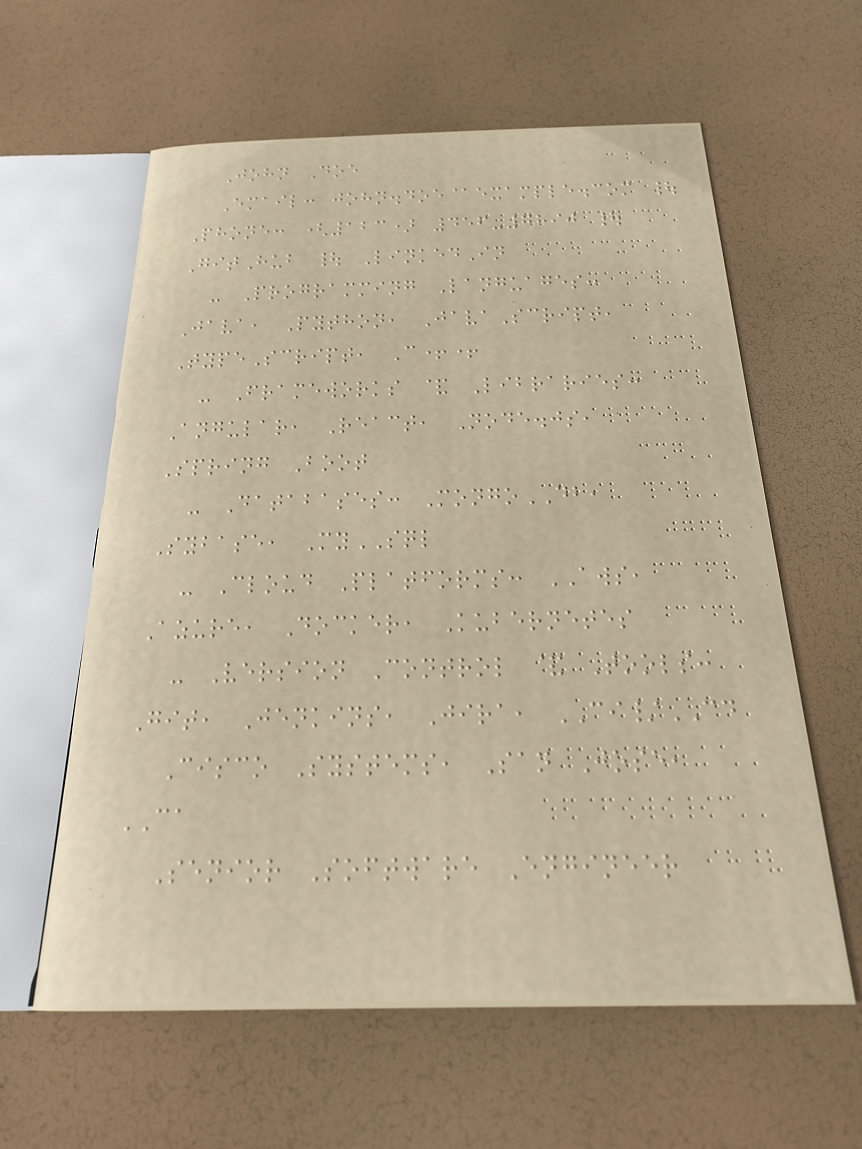John Doe
Email: john.doe@example.com |
Phone: (123) 456-7890 |
GitHub | LinkedIn
- Programming Languages:
Java, Python, JavaScript,
TypeScript, C++
- Frameworks & Libraries:
Angular, React, Node.js,
Spring Boot
- Databases: MongoDB,
Sybase, MySQL
- Cloud Platforms: AWS,
Azure, Docker, Kubernetes
- Version Control & Tools:
Git, Jenkins, Jira, CI/CD
Cisco Systems, San Jose,
CA
Senior Software Engineer
